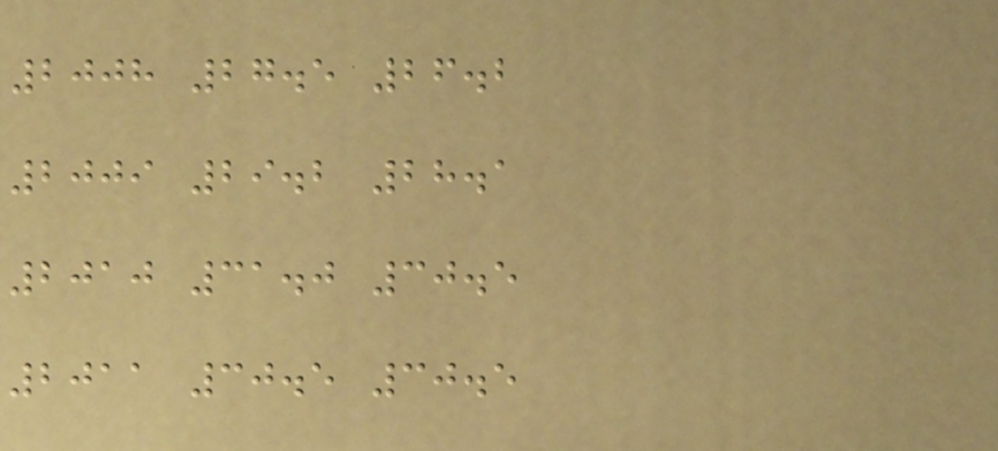2008 27.5 26.2
2009 29.2 28.1
2010 31.0 30.5
2011 30.5 30.5
